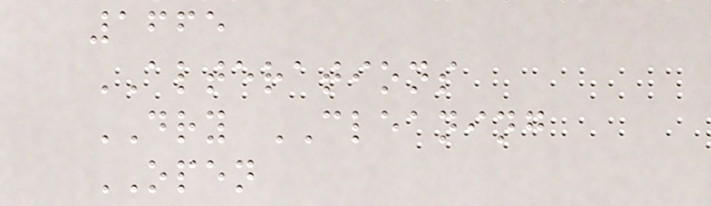1665
ALTERATIONS
DRY CLEANING
OPEN
